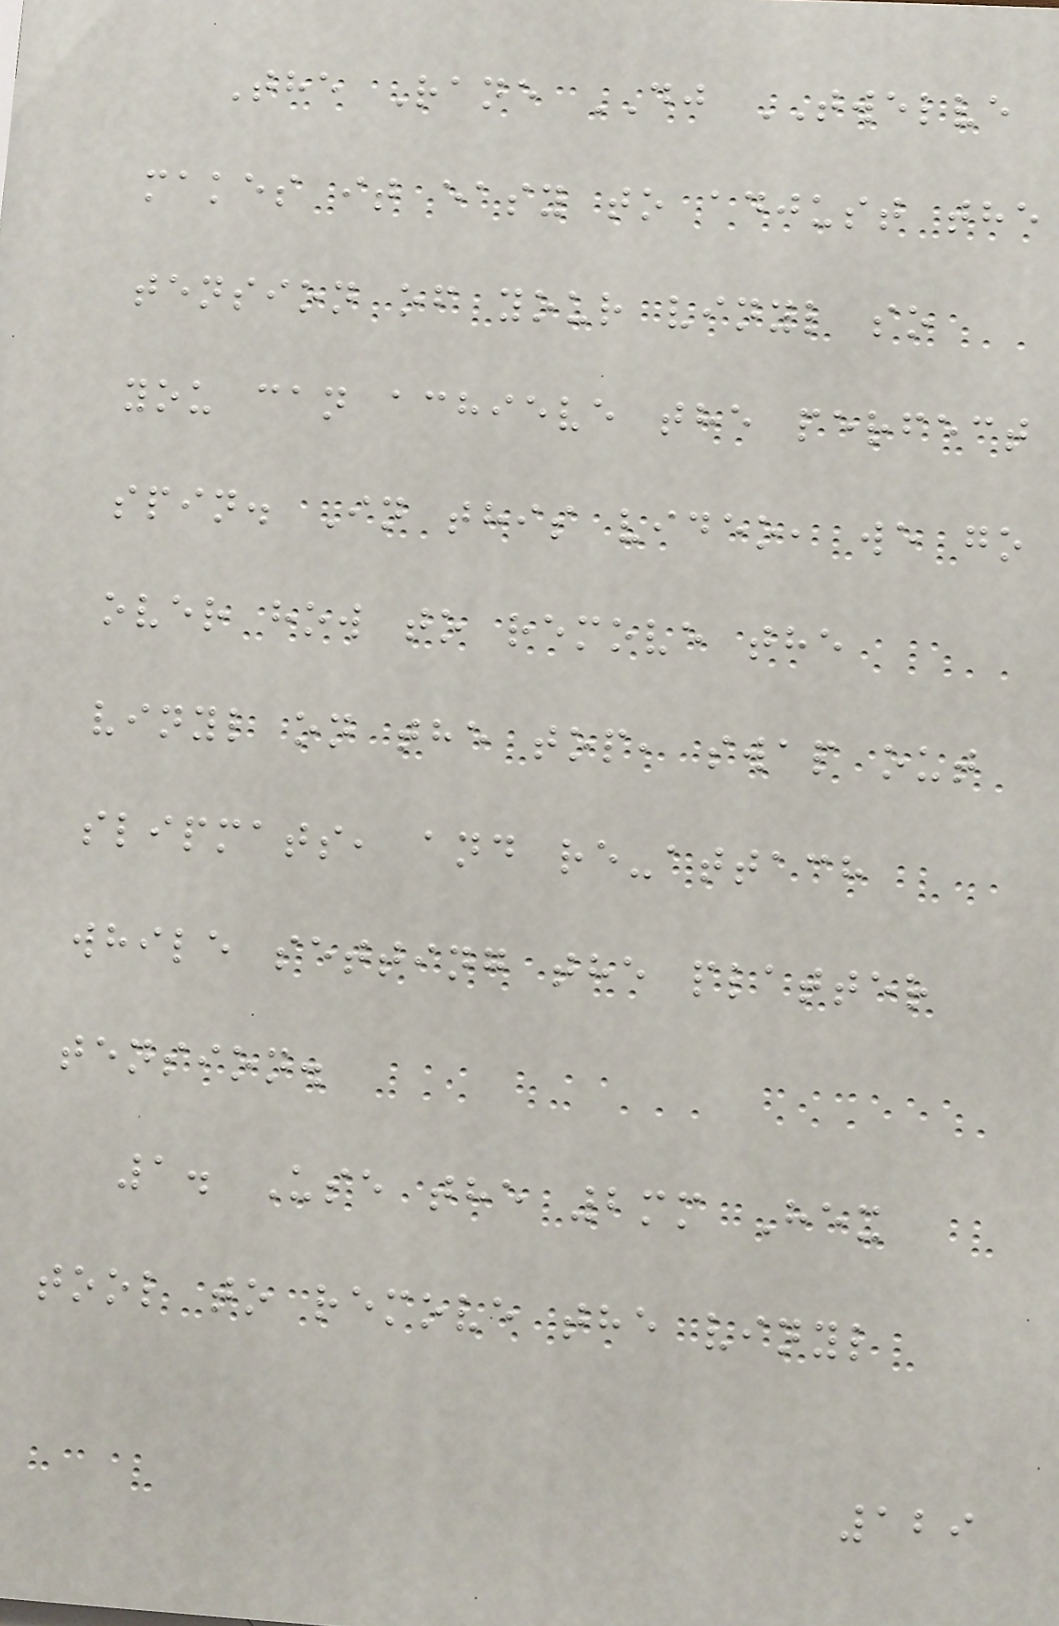The Rane DJ TWELVE
makes it easy to adjust the
tension of your vinyl so
you can achieve the perfect
spin. In this video, we go
over how to remove the
vinyl on the top, swap out
slipmats, and re-attach
while setting the platter
tension.
1. Use the 2mm Hex
tool to remove the vinyl
129
